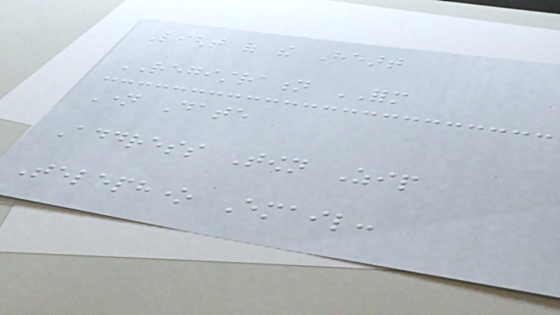Light of the Heart
REGISTRATION FORM
Name Date
Address Town Zip
Telephone Email:
